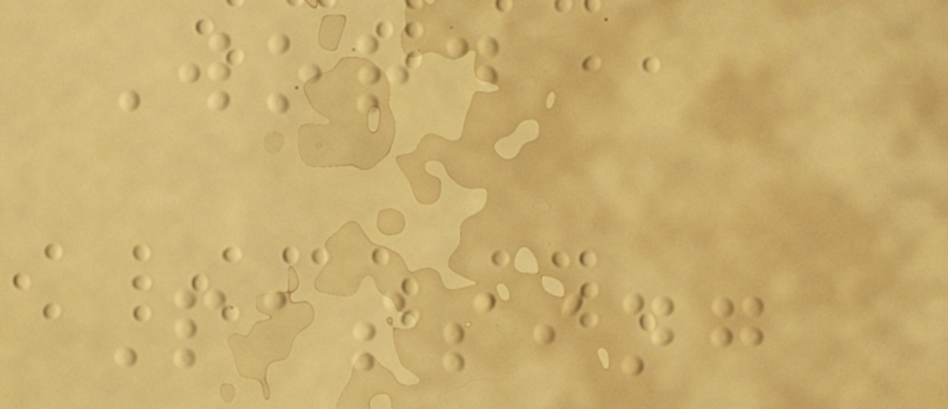Word
Passing
